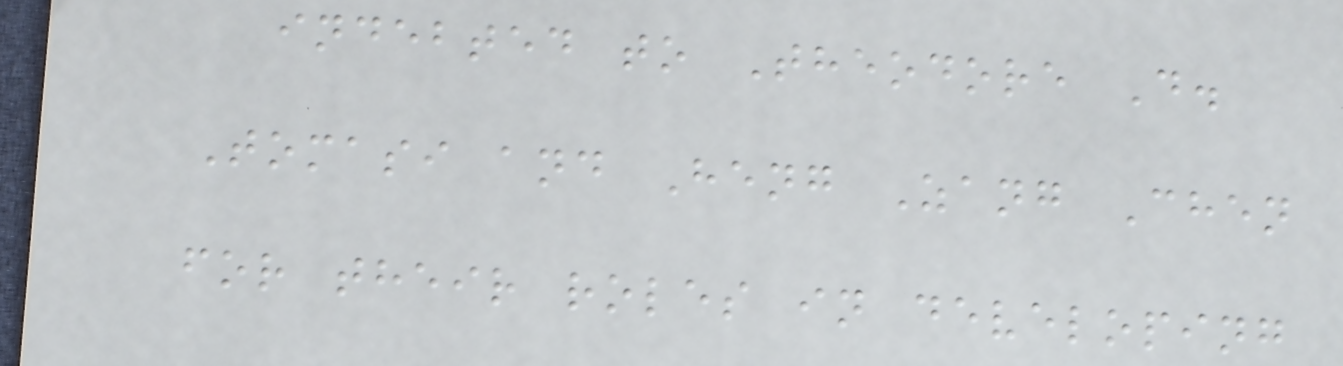indebted to Theodore D.
Tomasi and Heng Zang Chen
for their roles in developing
